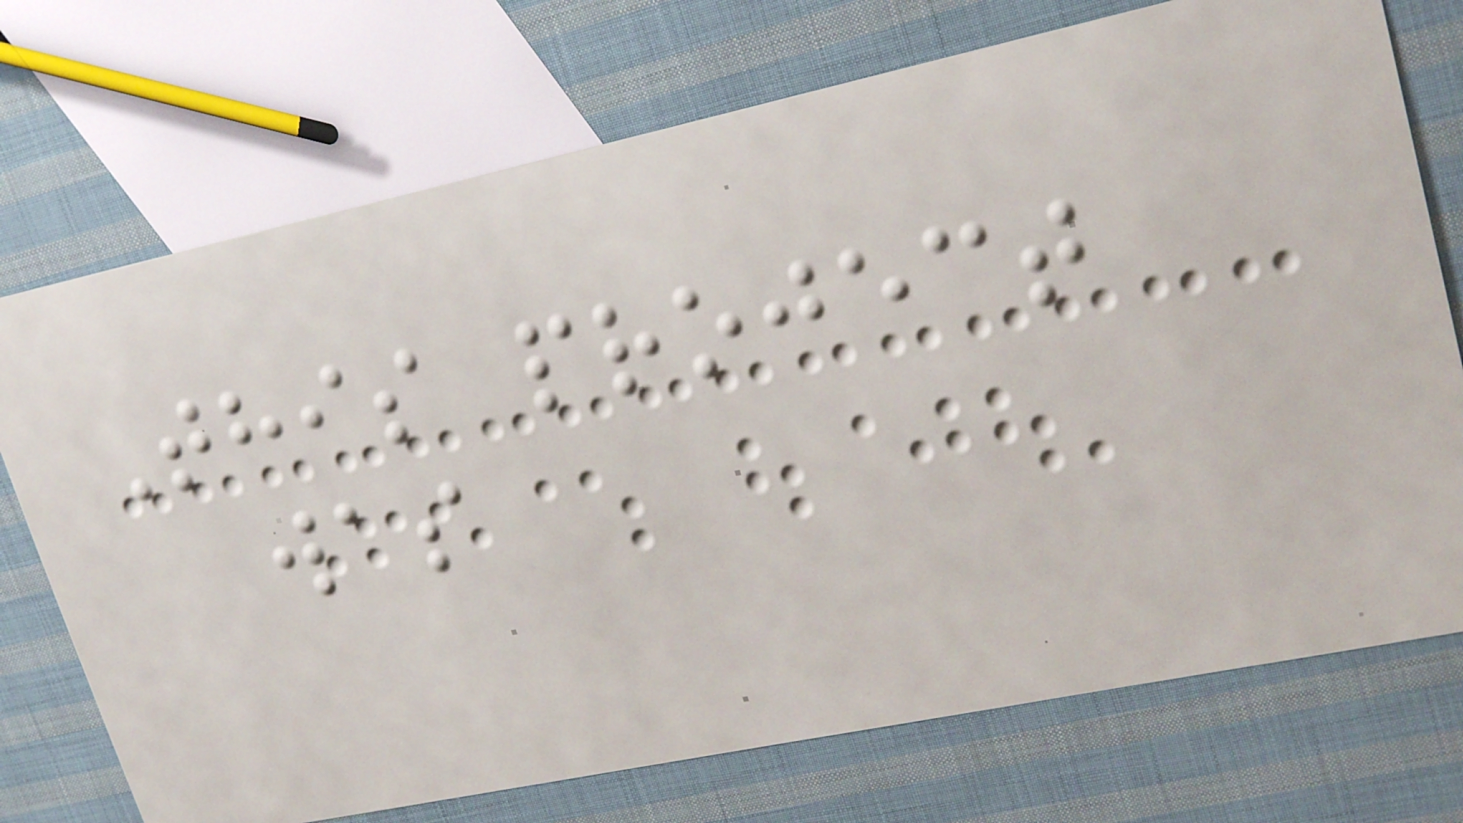This project
was
